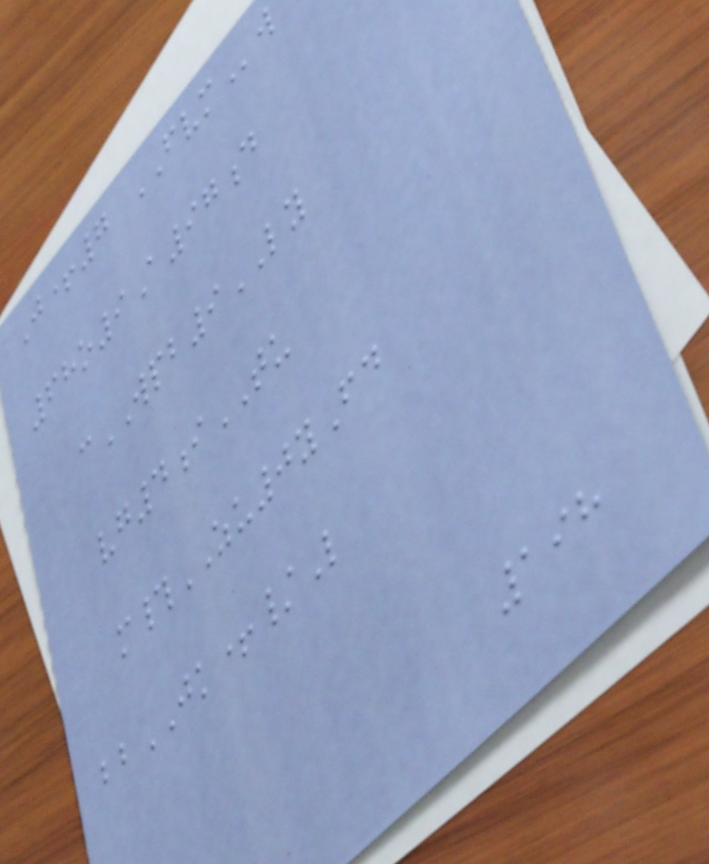J+7 FVMw
68o9A97d
cWPB9LY
vg4iTU
m#ZU0yFd
bbJK+/L
198
